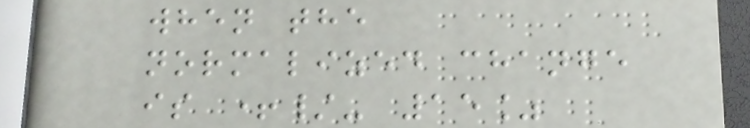when the
normalized change
is +/- 15%
